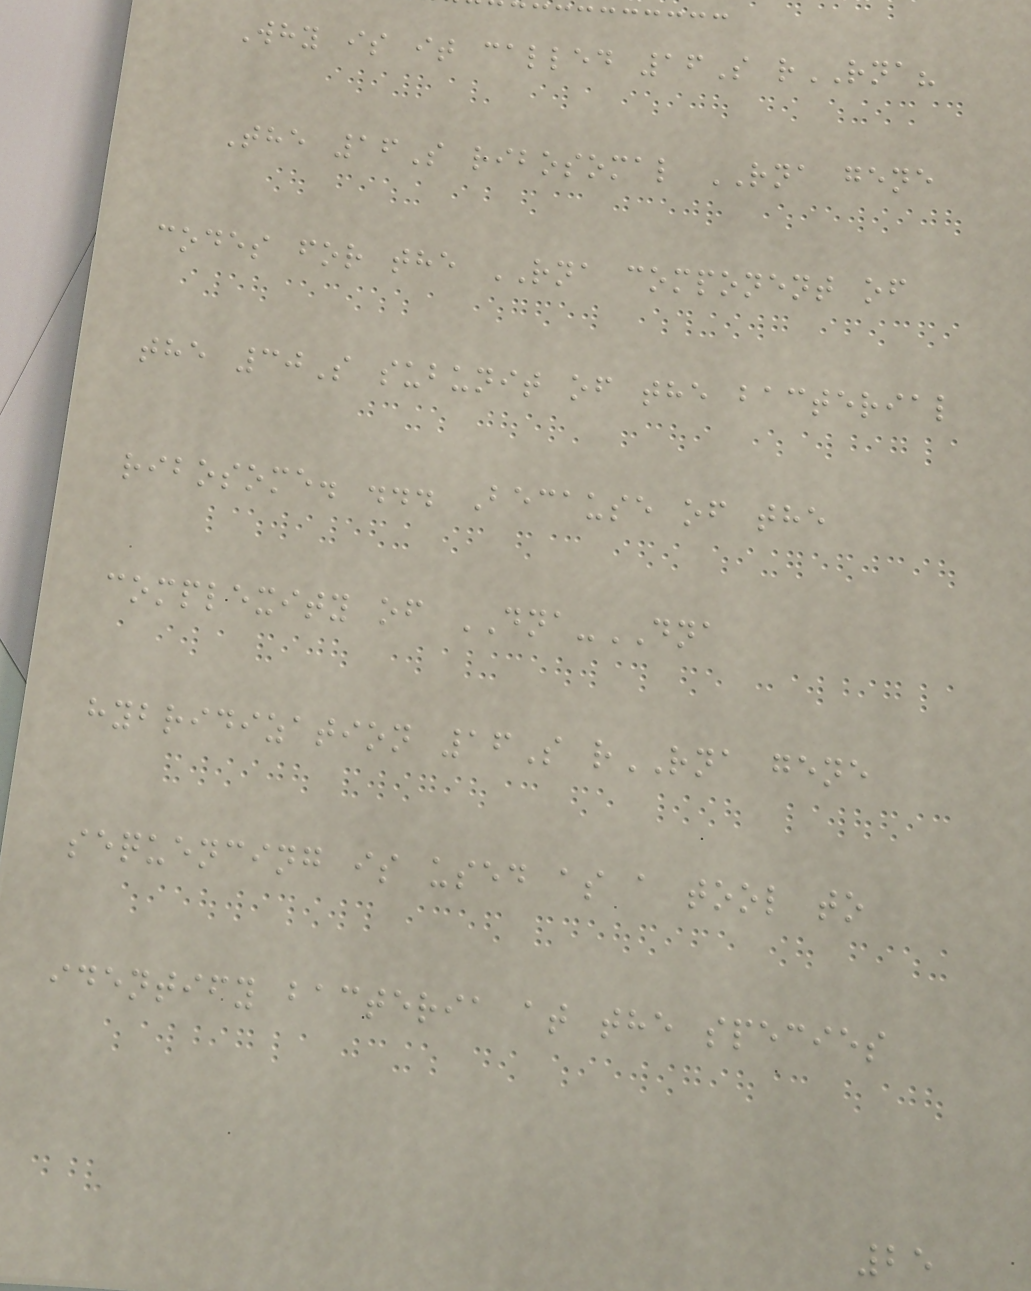Why is it called 16S rRNA?
The 16S ribosomal RNA gene
codes for the RNA component of
the 30S subunit of the bacterial
ribosome. ... Because of the
complexity of DNA-DNA
hybridization 16S rRNA gene
sequencing is used as a tool to
identify bacteria at the species
25
